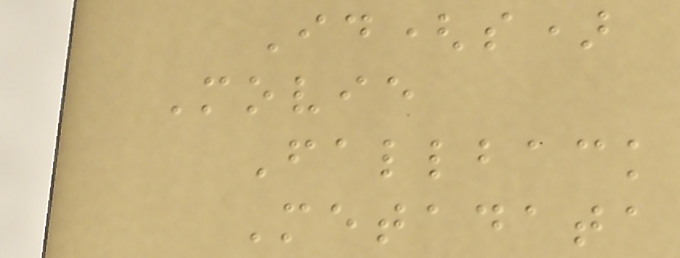Id(s)
Movie
Fallback
Metadata
